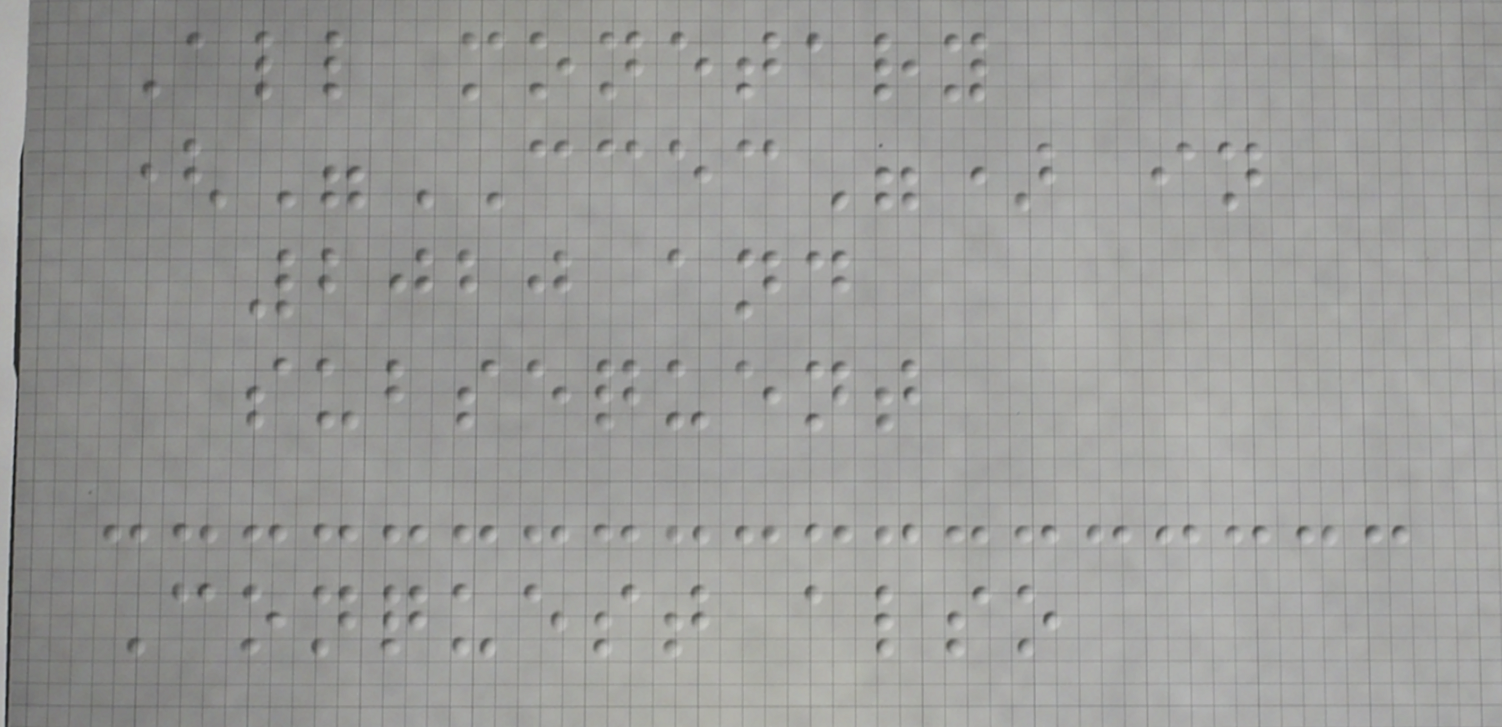All monetary
("CCEC") in
2020 and
subsequent
Conquest also
